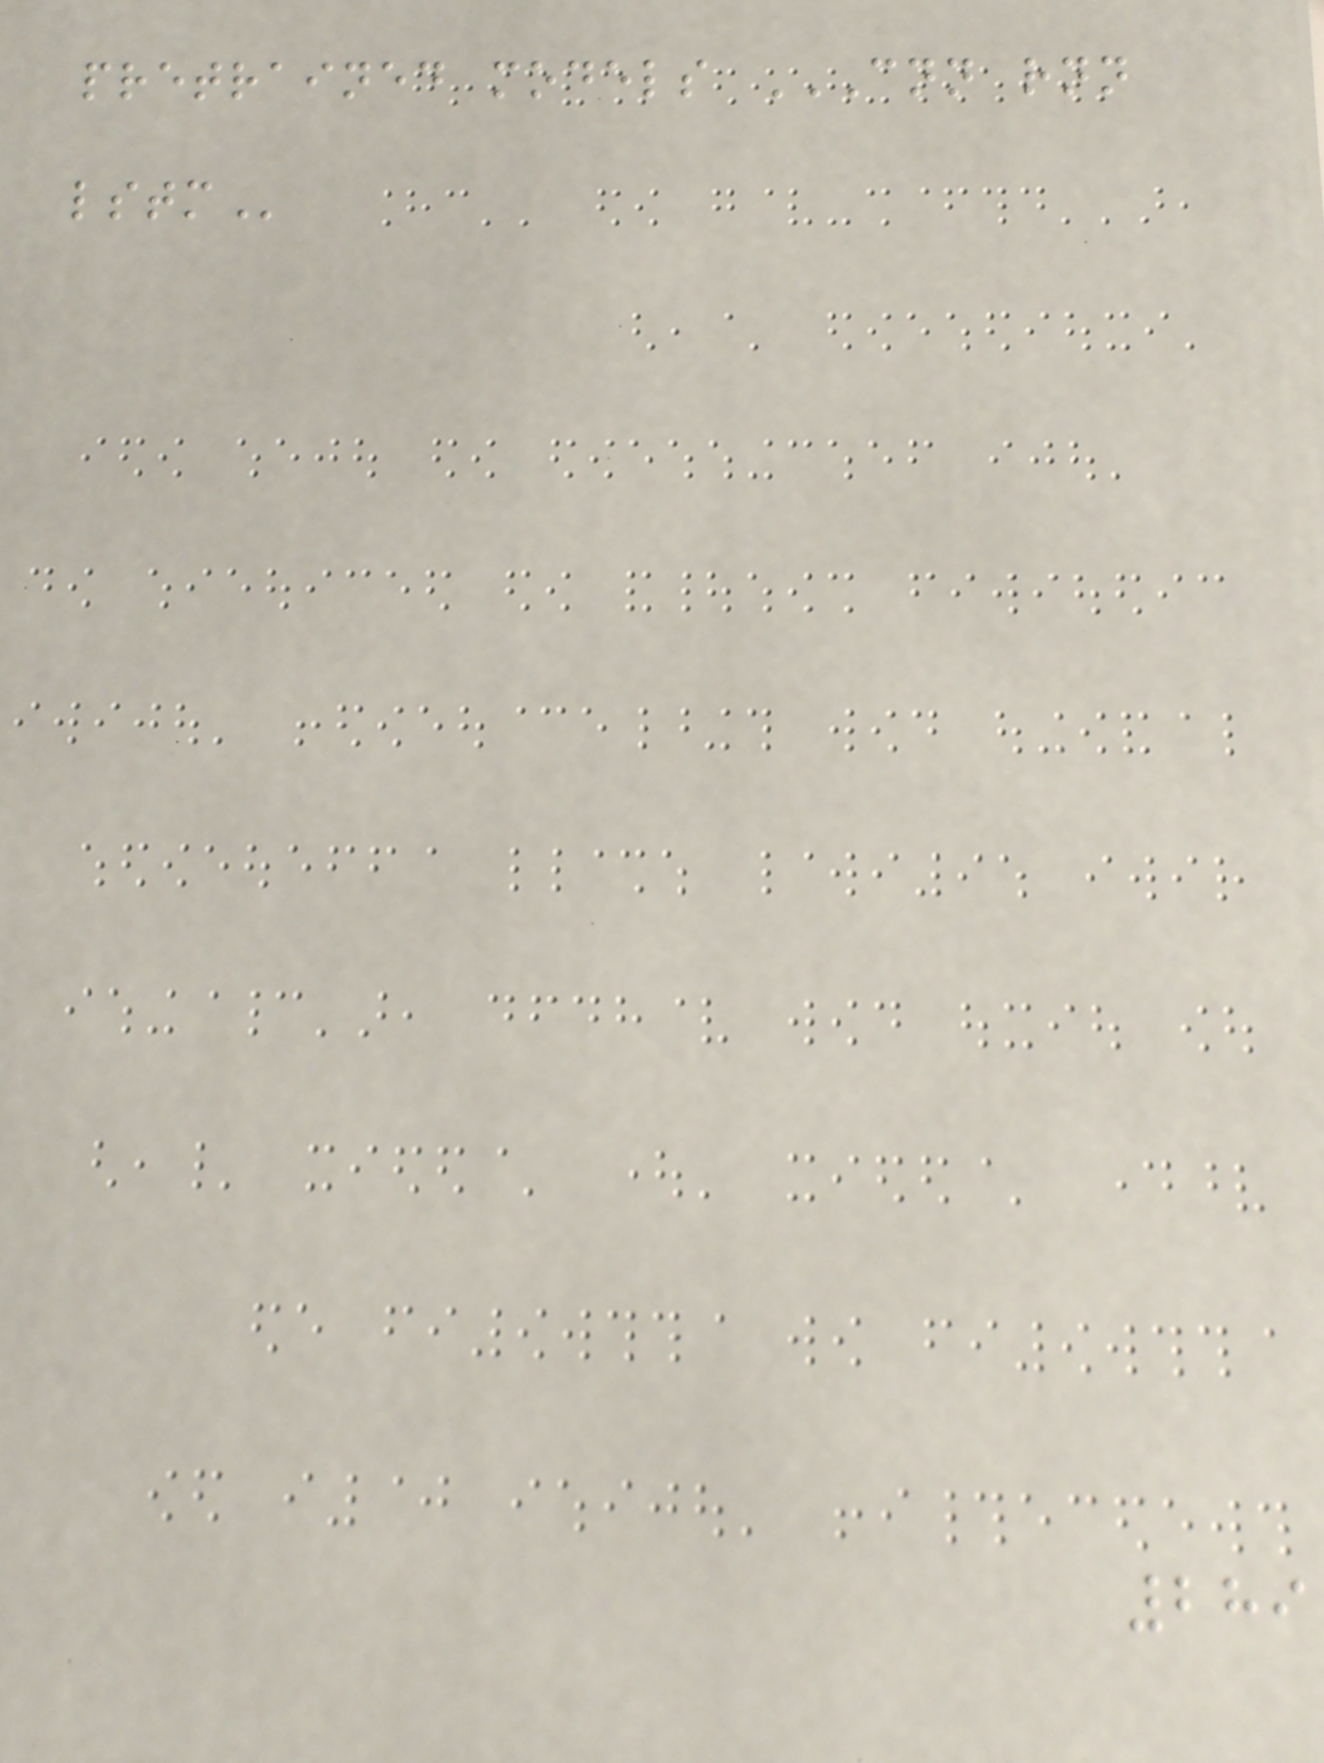pretrained models CNN RNN
LSTM
289
